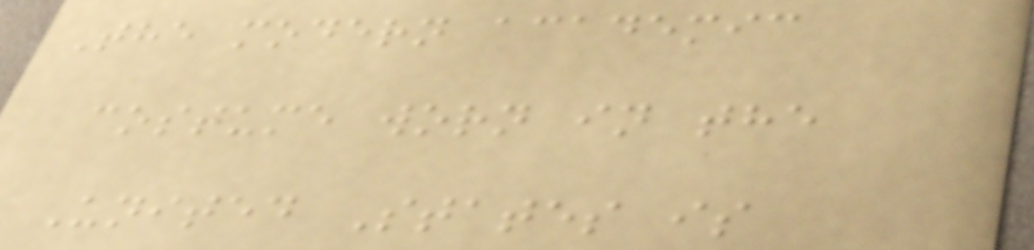The modern academic
costume worn in the
United States is
